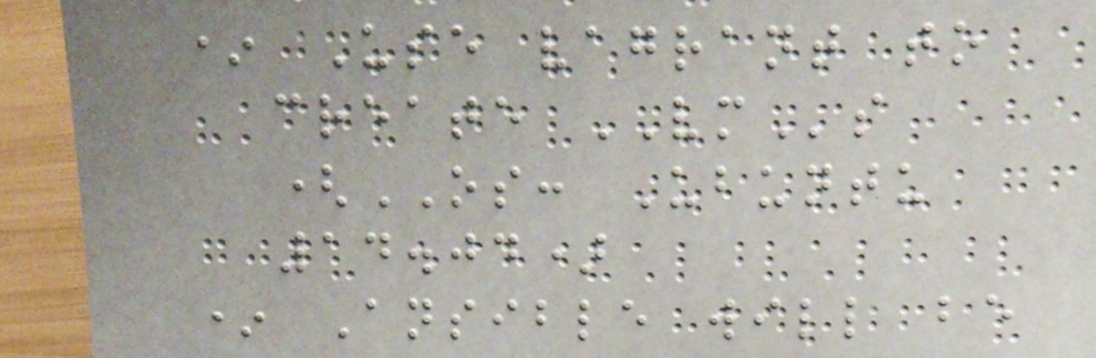* Use vagrant to
create VMs
(OS: Ubuntu
14.04)
* Ansible will be
